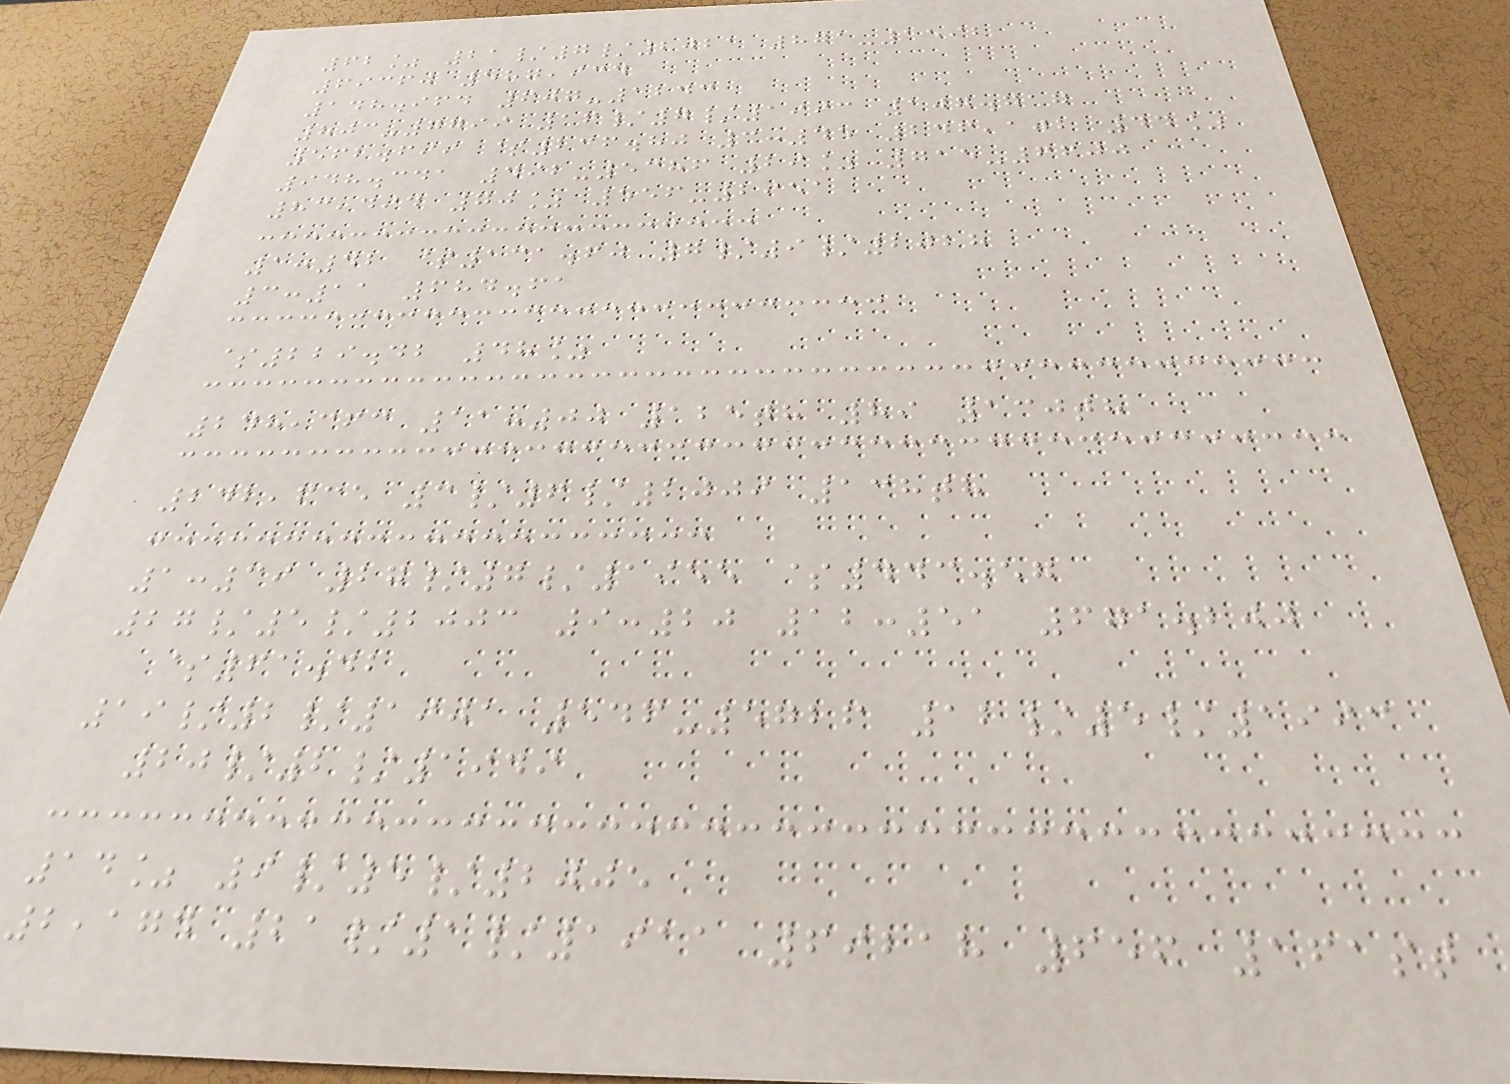62% 21/7/2021 871-1592
69360 587,934
148.964 607-1243
803-7799 16/7/1993 107.717
562.699 $236.80 3:45 246,102 44%
948.341 492-5386 29% 715-6600
83,494 70% 556-2951
1:42 $131.60 7/9/2028
3:11 684.61
$229.42 48%
248,363 11:00 125th 89 130th
242,635 3/6/2009 138th
1:39 27/7/1955 $443.57
27/5/2003 9:20 12:51 671.200
$61.42
19/2/1901 546-5726 12/5/1993
20/2/1949
14% 9/5/2005
2,174 21/1/1911 69218 656 161st
